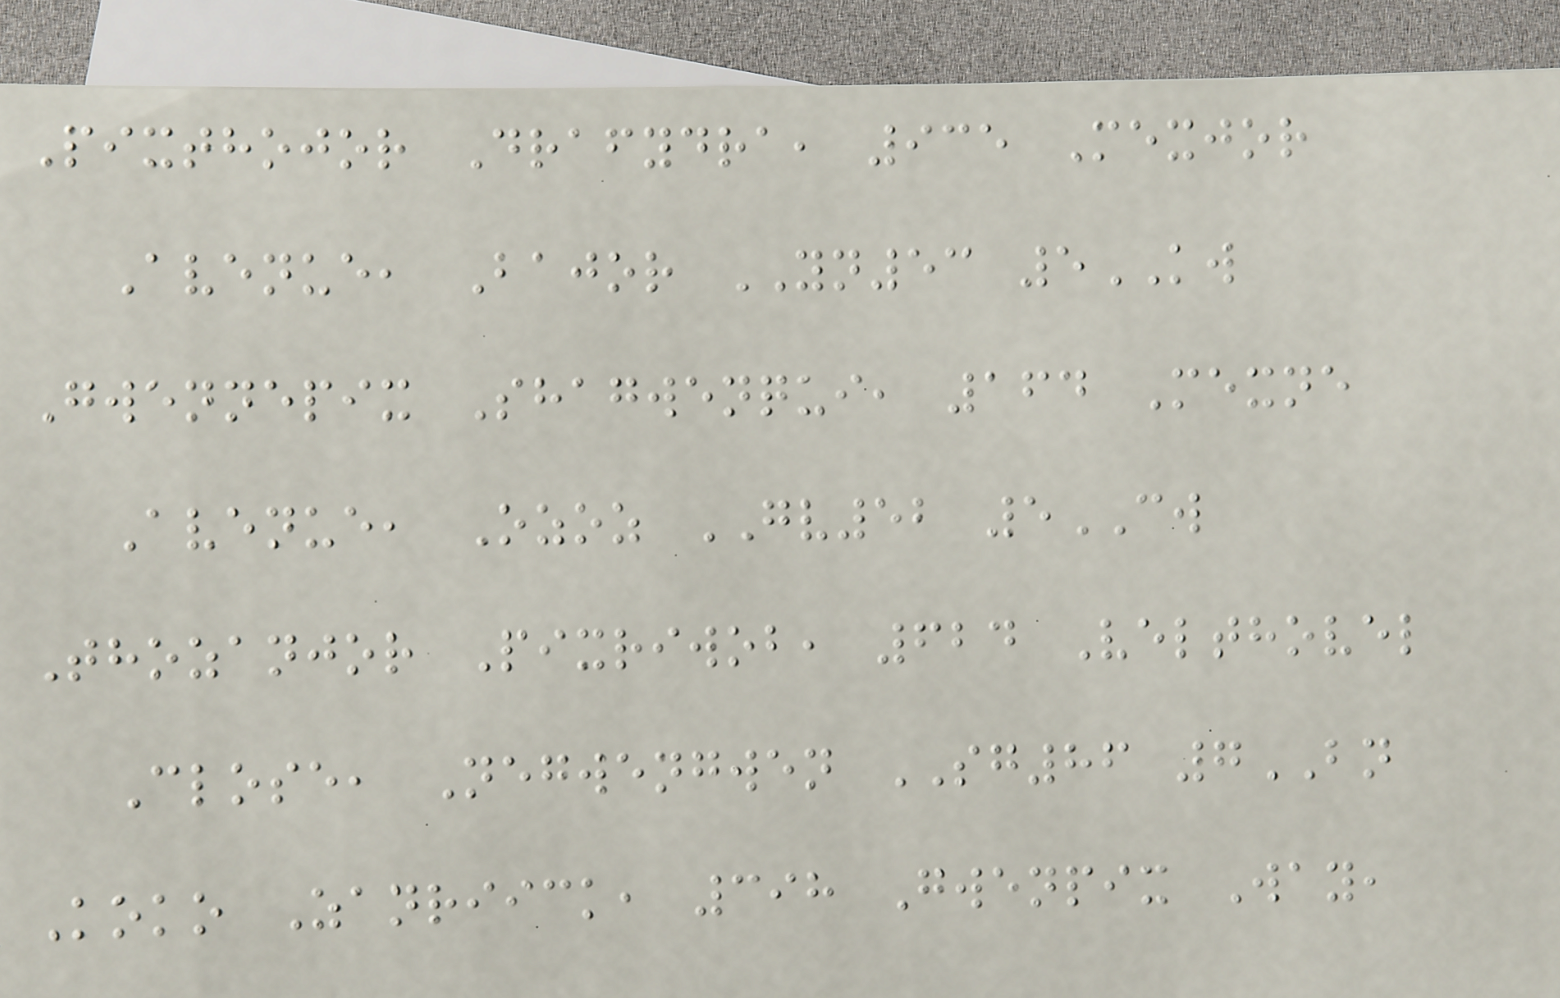Pixthojor Drafydra, 935 Mexjor
Avenue, Bajor YN53 5KW
Gwennepix Shagwenqui, 164 Mexne
Avenue, Ozoz GV52 5CW
Thozanjor Pixriwob, 624 Velthovel
Close, Negwengwen SG86 7BN
Koko Zanriick, 398 Gwenpix Way,
